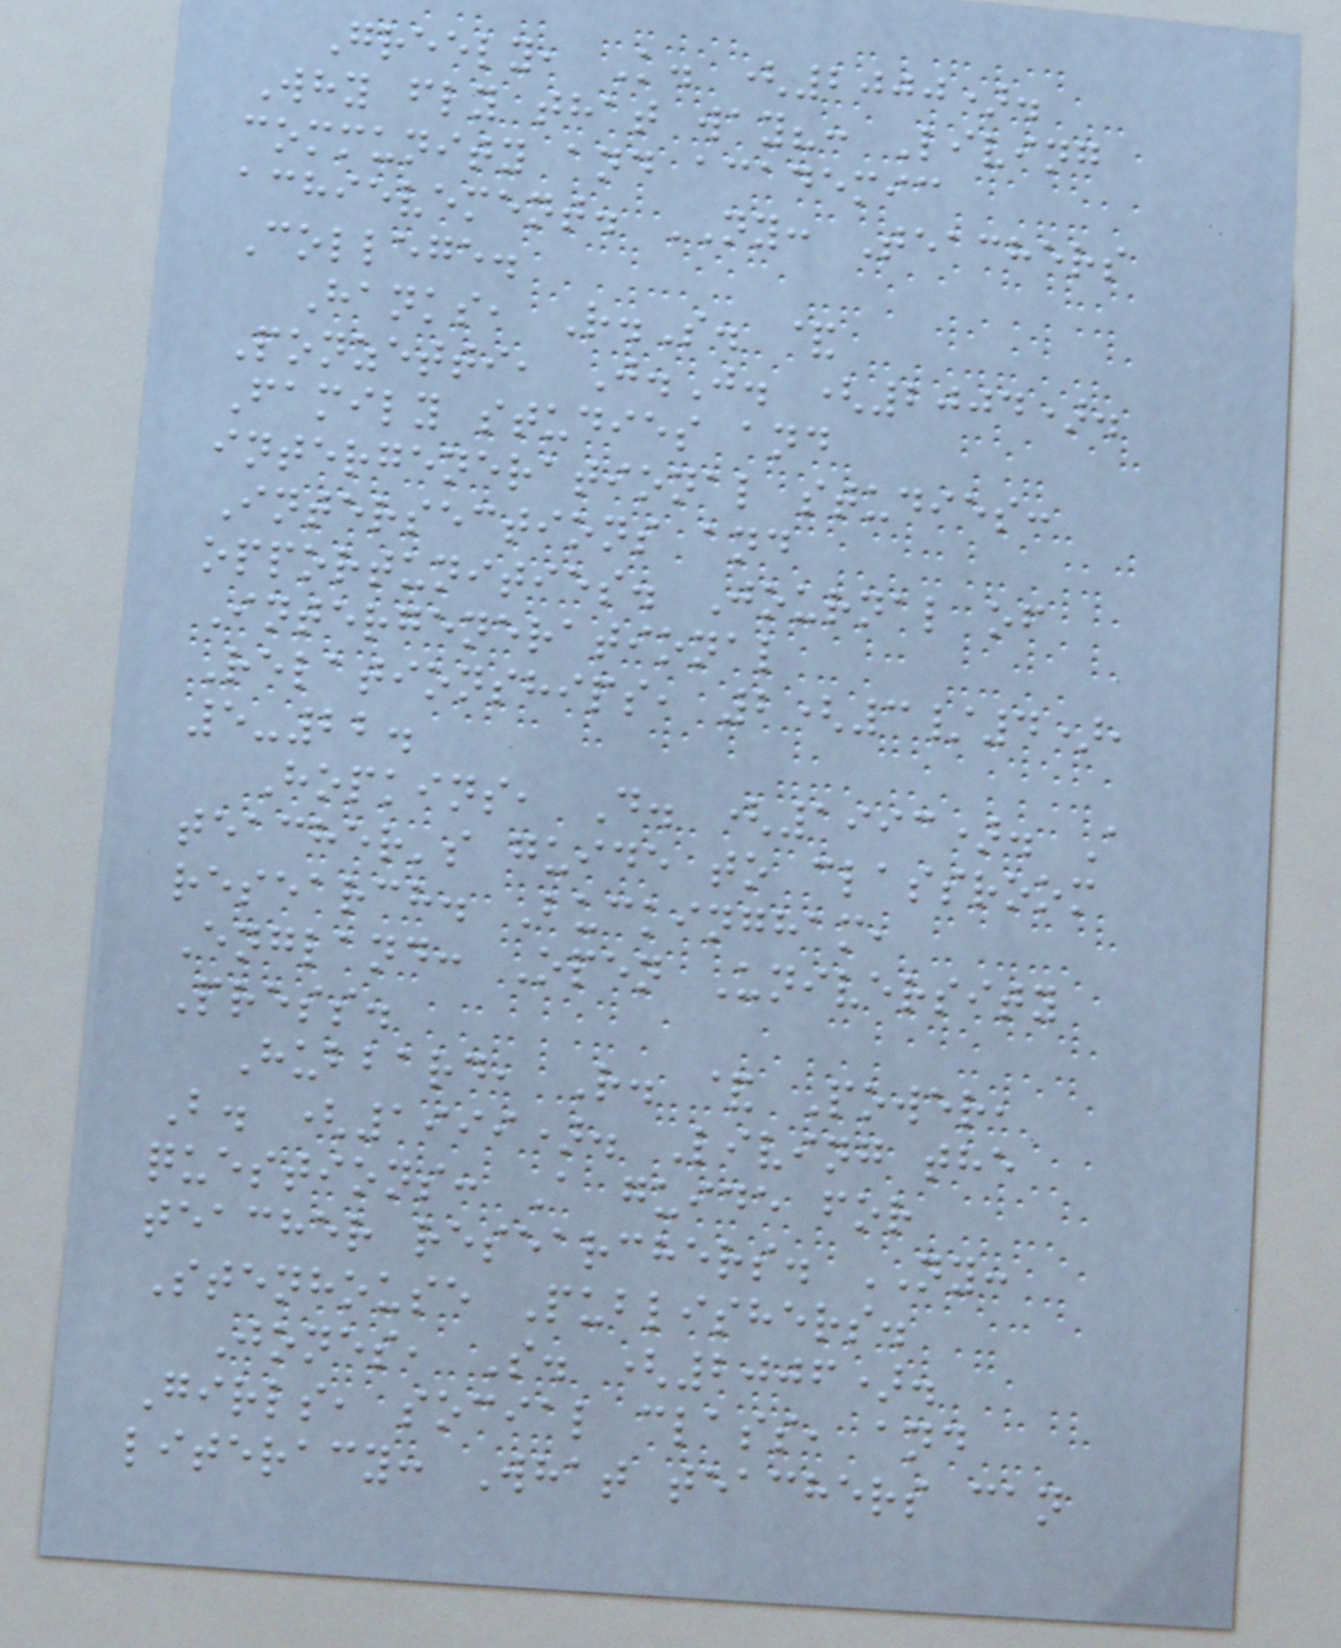Greely, K. (2000).
Why fly that way?: Living
community and academic
achievement. NY: Teachers
College.
Hanks, R.S. &
Ponzetti, J.J. (2004).
Family studies and
intergenerational studies:
Intersections and
opportunities. Journal of
Intergenerational
Relationships, 2(3/4),
5-22.
Hopkins, D. (1993). A
teacher's guide to classroom
research. Buckingham,
England: Open University
Press.
Hubbard, R. & Power,
B. (1999). Living the
questions: A guide for
teacher researchers. NY:
Stenhouse Publishers.
Jones, S. (2006).
Girls, social class, and
literacy: What teachers can
